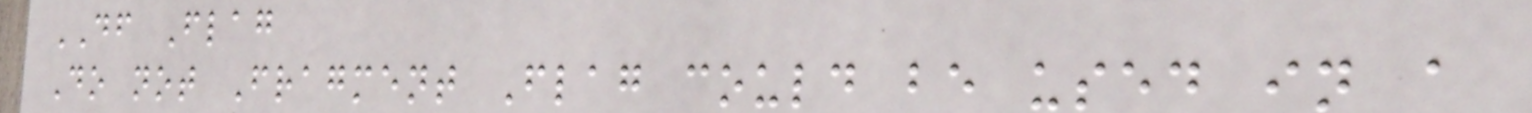DF Flag
Do not Fragment Flag could be used in a
